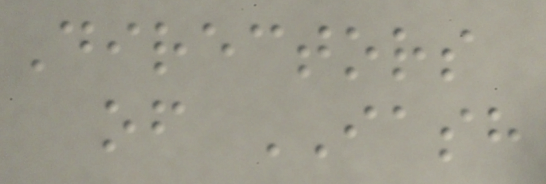Directors
of IASH
